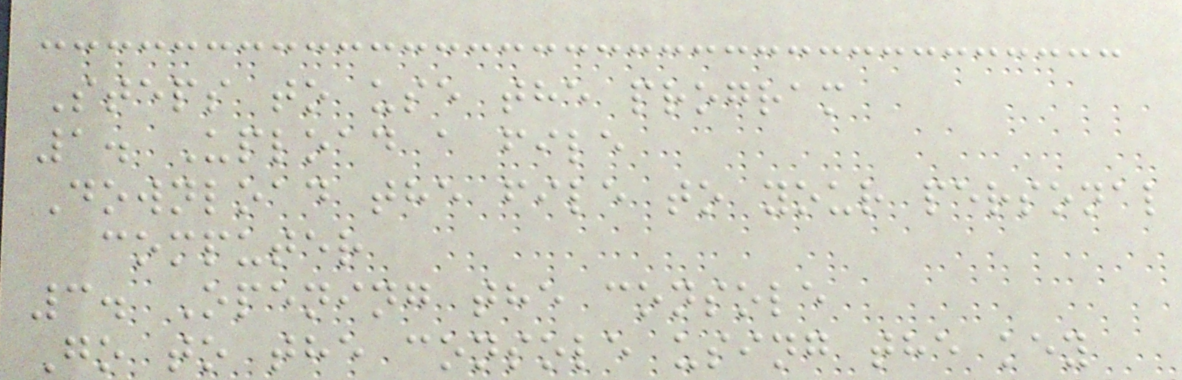Steps to use the program
1. Upload a file
Download the file to your personal
computer
3. Opening the console
Go to the console using the key
